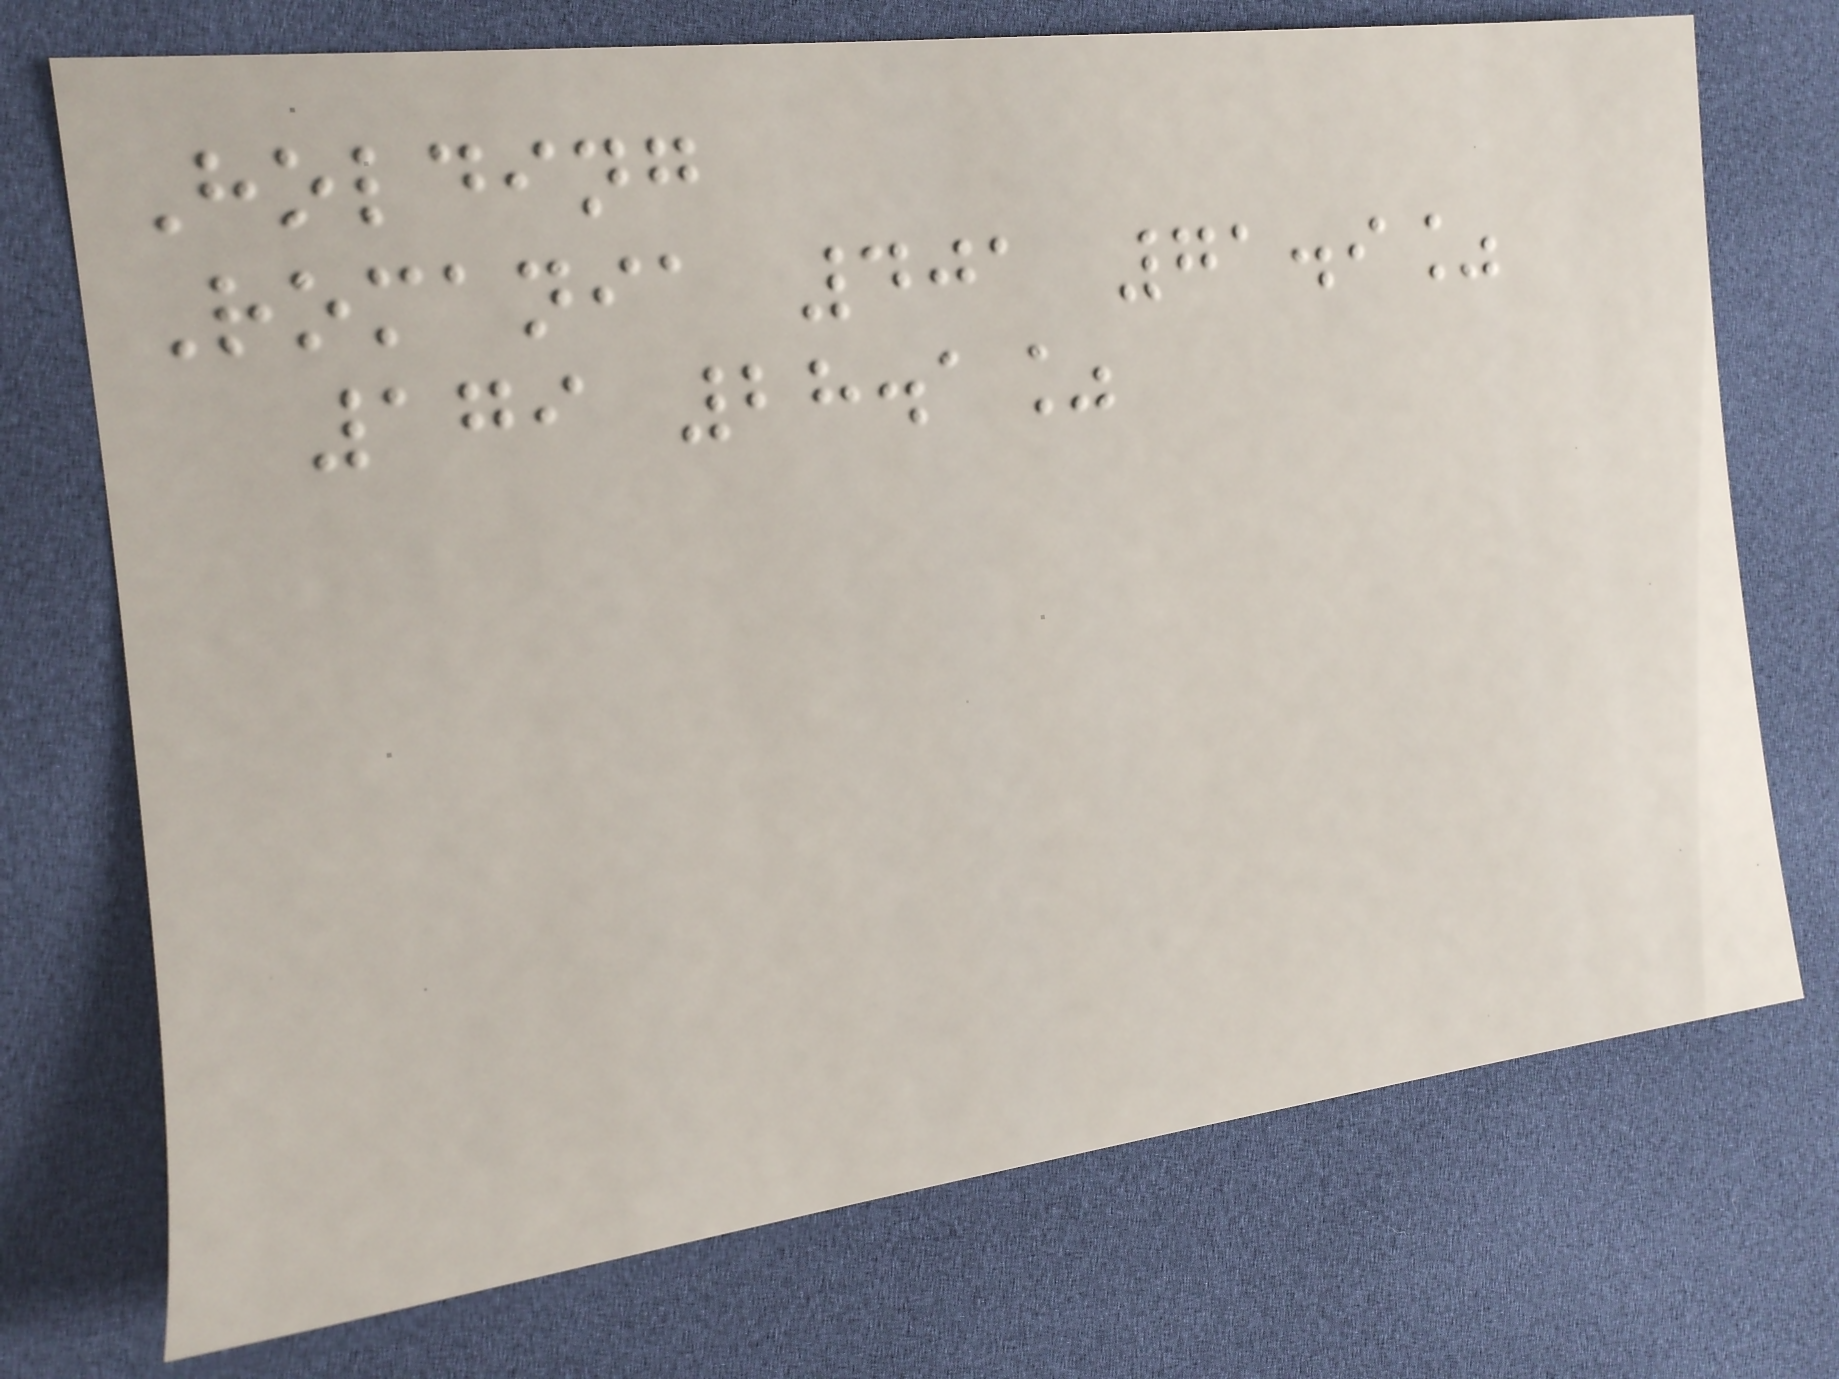Holding
Romania 401 71.9%
179 28.1%
